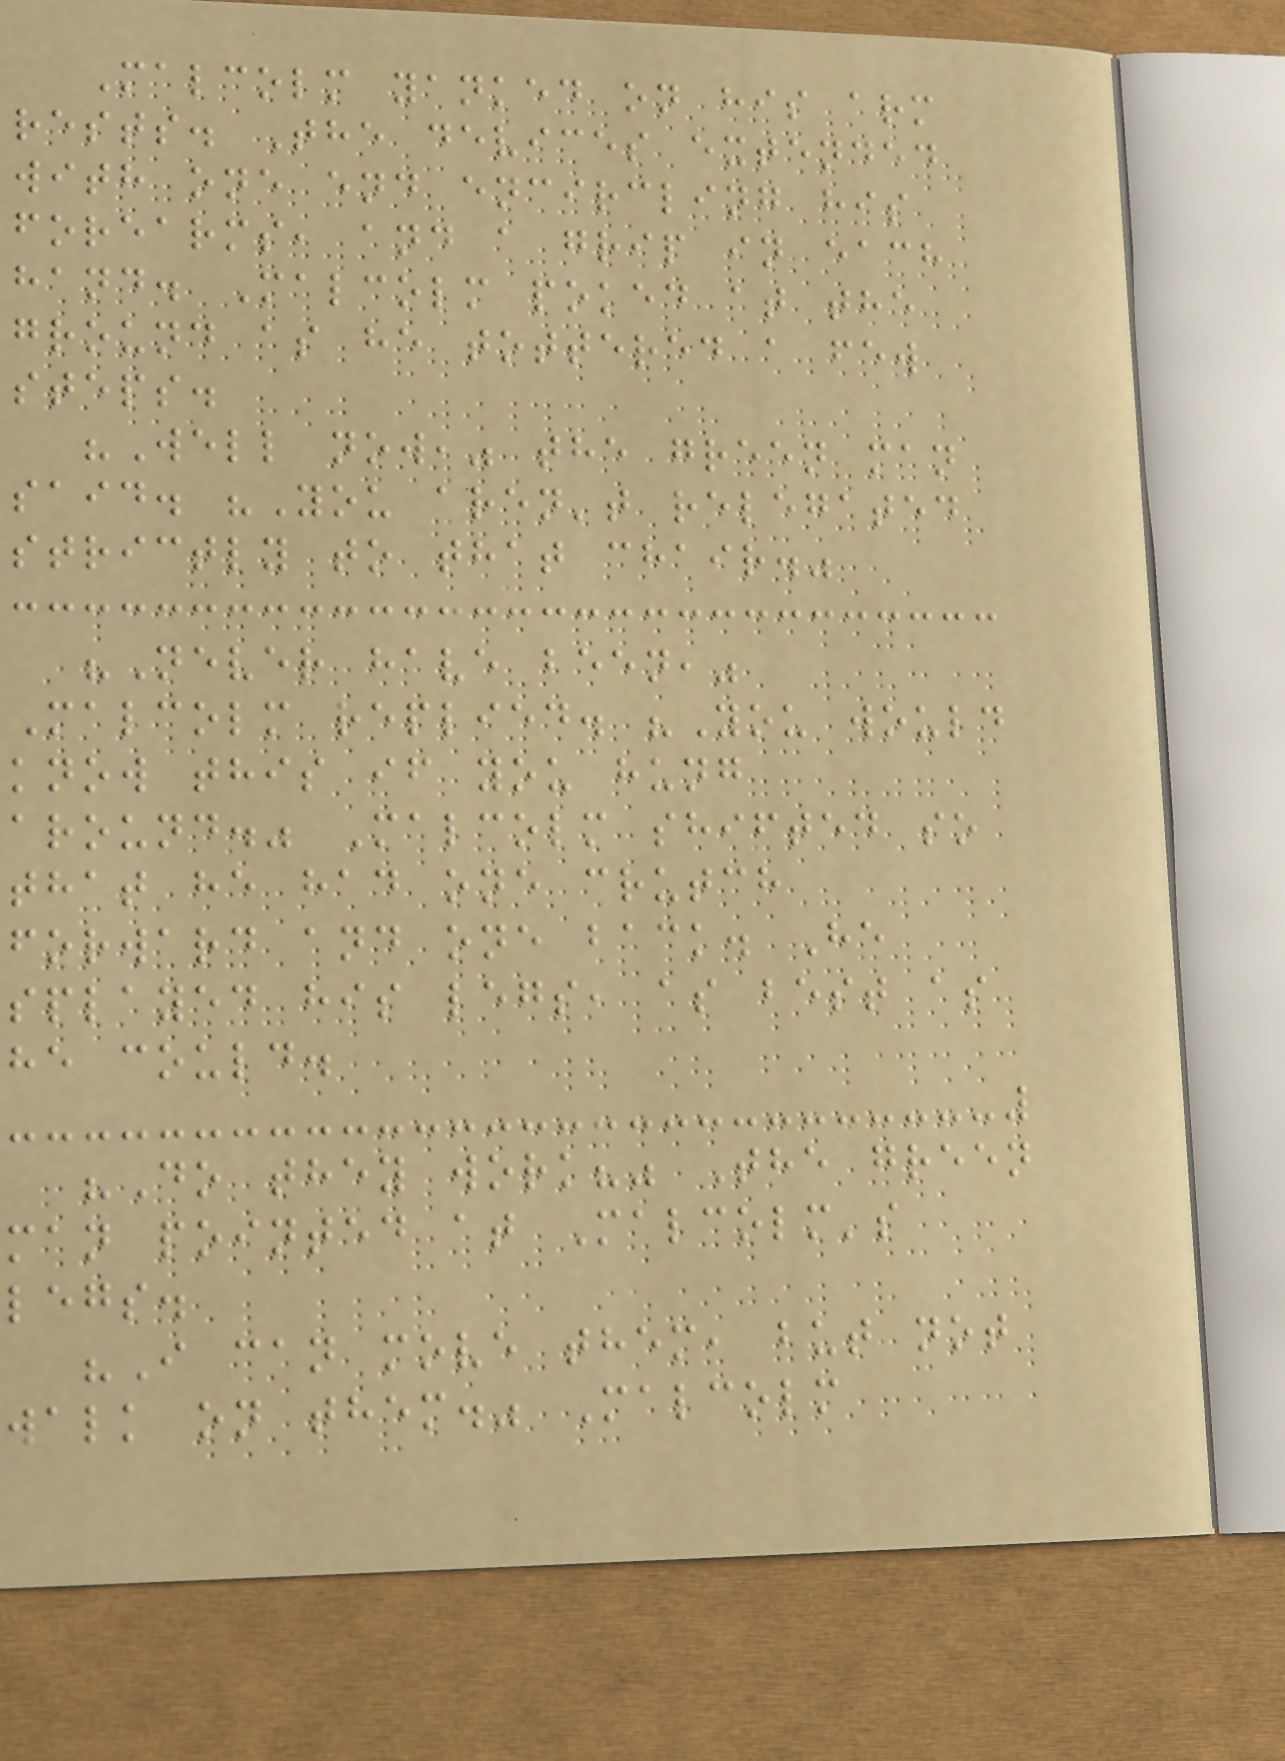Malcolm yanked on his arm
rests. The devices extended
with one end encircling his
forearms, and a grip in each
hand. Malcolm poked at the
ground as he tottered a few
steps.
"Well now," the green man
said. "You aren't relegated
strictly to that chair."
"Never have been,"
Malcolm replied. "You would
know this if you hung
around." Malcolm shifted so
that he had one crutch
forward and one back. He
splayed his legs, as best as
he could.
"Do they work?" The green
man pointed at Malcolm's
legs.
"I can move them, but not
walk on them." Malcolm
